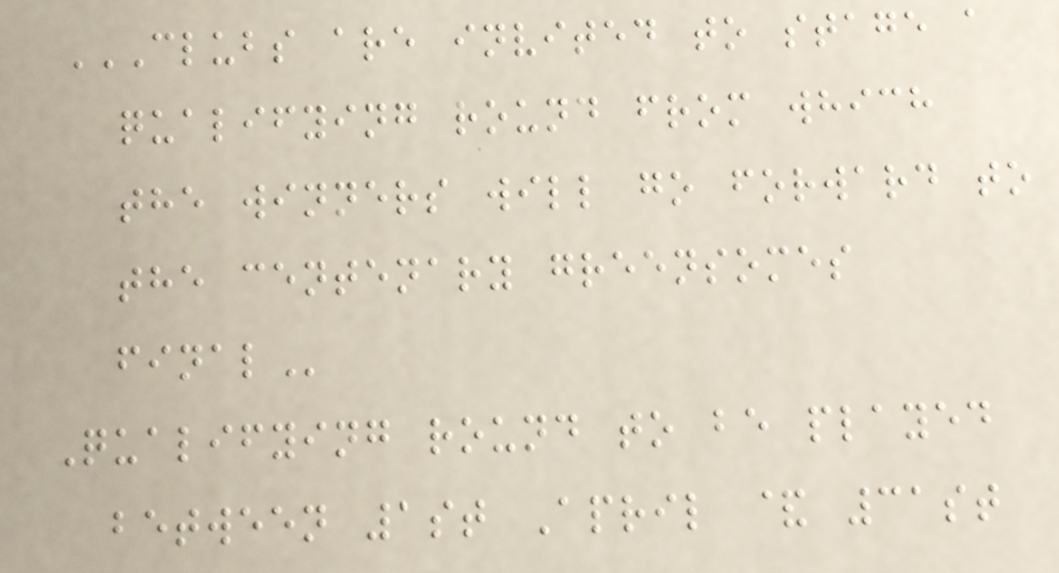CLUBS ARE INVITED TO STAGE A
QUALIFYING ROUND FROM WHICH
THE WINNERS WILL GO FORWARD TO
THE CENTENARY GREENSOMES
FINAL
Qualifying round to be played
between 1st April & 31st
